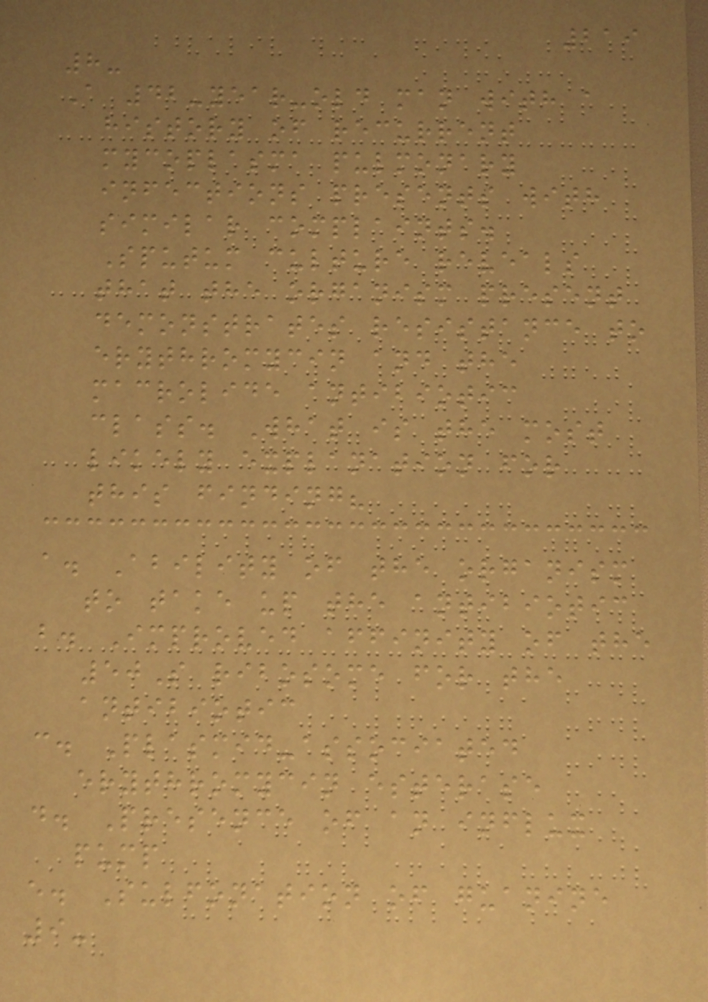219
8-
A 42-year-old man with a
history of recurrent
mycoplasma pulmonary
infections presents with
similar complaints.
Sputum culture reveals
that the organism present
demonstrates resistance to
erythromycin and the
macrolide antibiotic
class. What is the most
likely explanation for
this finding?
a. Ability of the organism
to take up the antibiotic
b. Improved affinity of the
50S ribosome for the
antibiotic
c. Plasmid-associated
erythromycin esterase
d. Presence of an influx
pump
e. Sulfonation of guanine
9-
